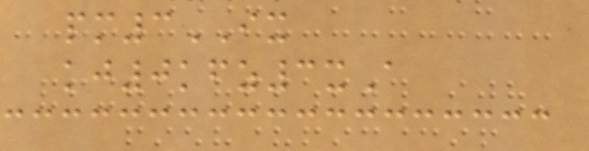pm3IX
kj0kfz3xA
